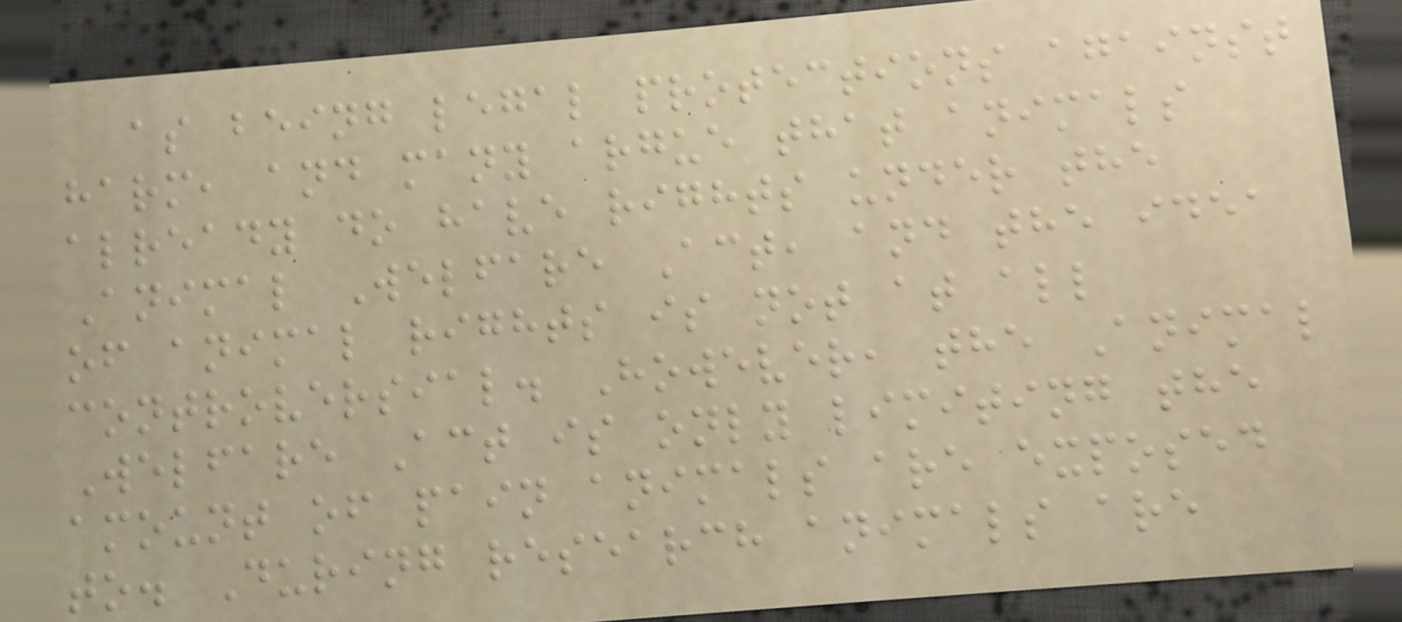as being legal protections against
harm, and many argue that animals
already do have rights under the
Animal Welfare Act, and the idea
of animal rights is not at all
controversial. However, the Animal
Welfare Act is only limiting the
amount of pain animals are exposed
to. During research animals are
